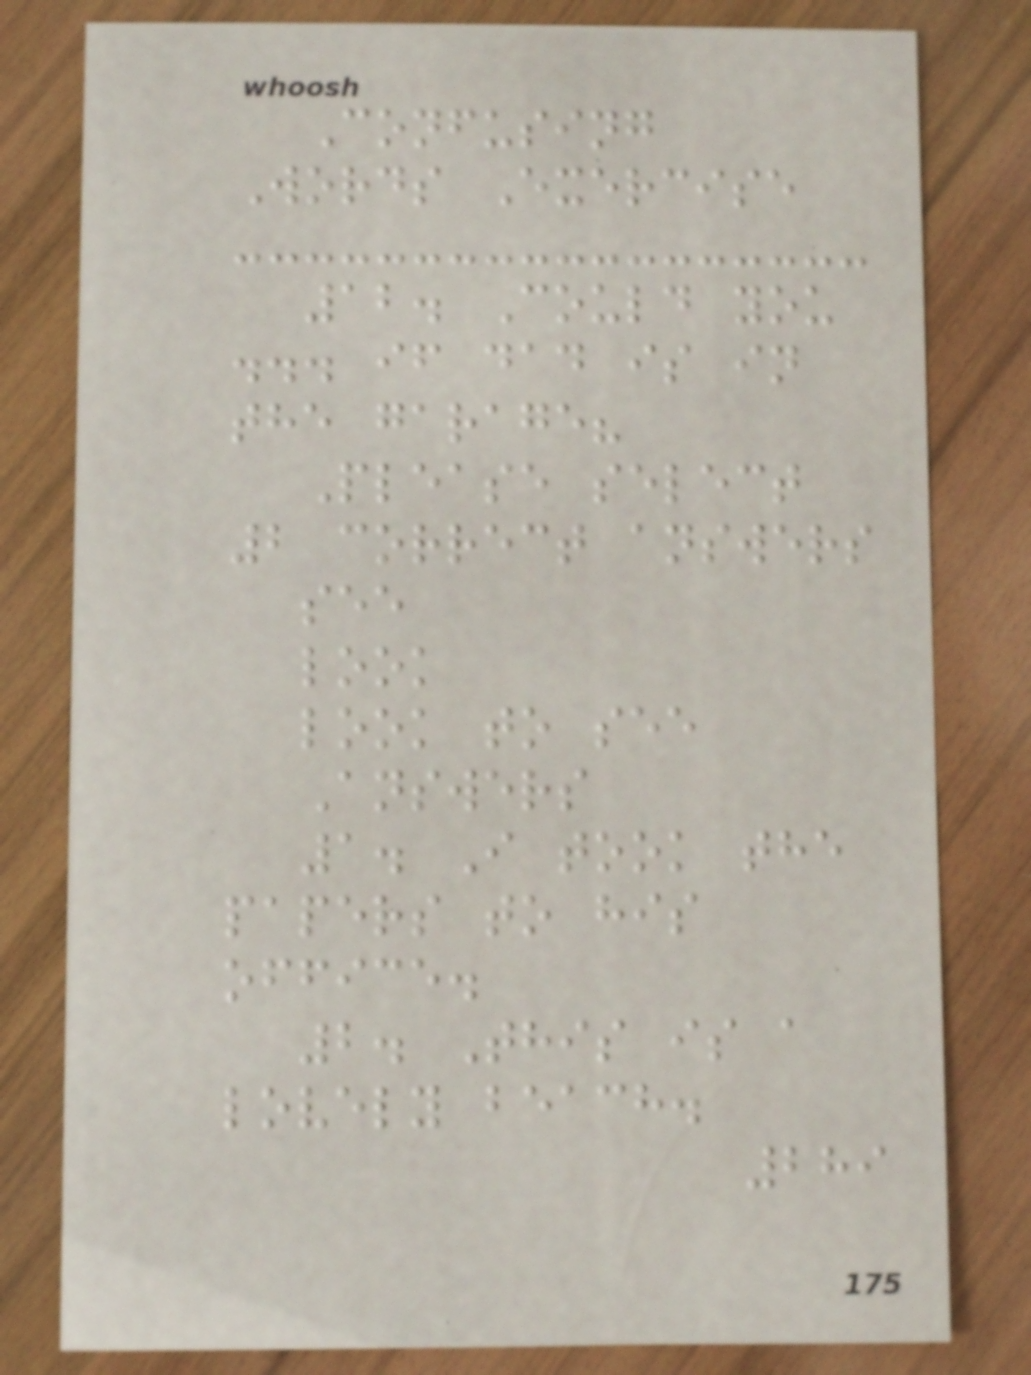Confusing
Words Exercise
12. Could you
... if dad is in
the garage?
Please select
2 correct answers
see
look
look to see
Answers
1. I took the
papers to his
office.
2. This is a
lovely beach.
289
